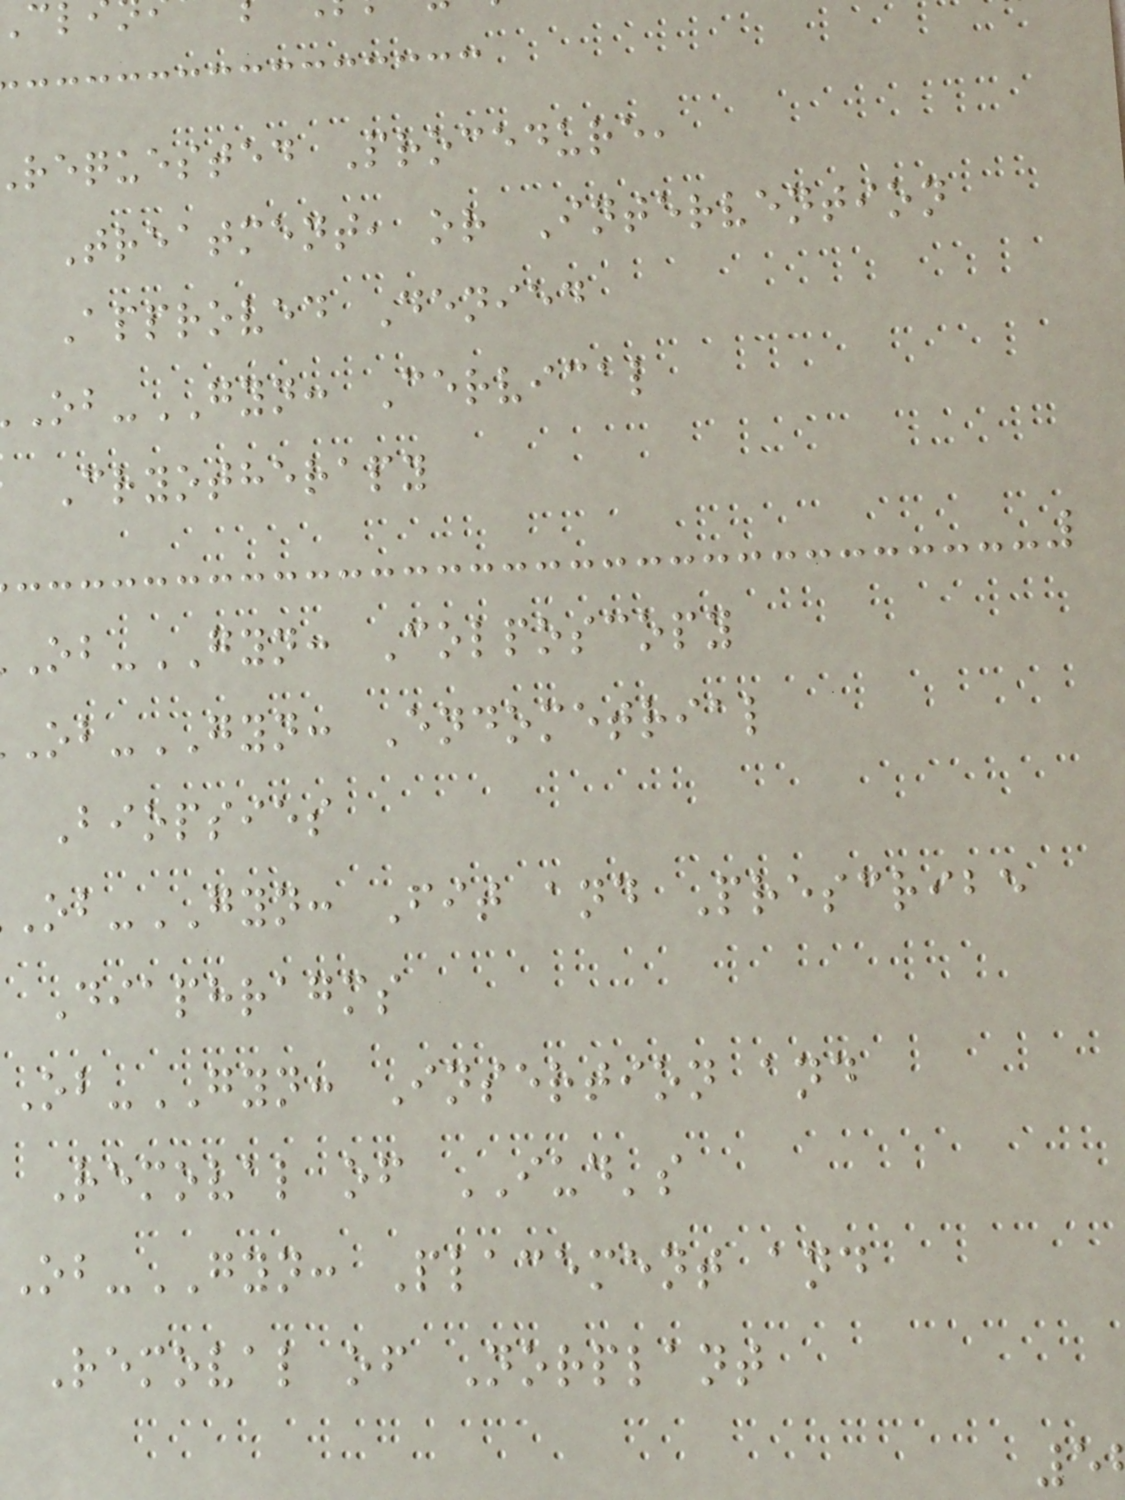requested Procedure,
Treatment, or Intervention
Approved Denied
-GYN: Cervical
Cryotherapy
-GYN: Colposcopy
-GYN: Endometrial
Biopsies
-GYN: Fit and Prescribe
Diaphragms
-GYN: Insertion and
Removal of IUD's
-GYN: Placement and
Removal of Norplant
